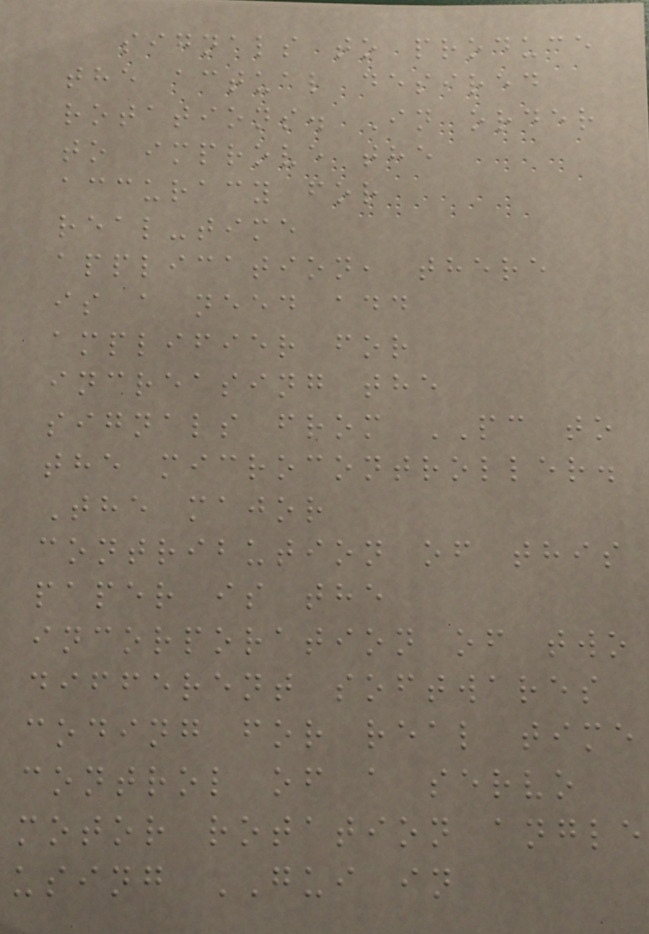signals to produce
the actual desired
rotations. In order
to improve the
accuracy for
real-time
application, there
is a need add
amplifier for
increasing the
signals from PC to
the microcontroller.
The major
contribution of this
paper is the
incorporation of two
different softwares
coding for real time
control of a servo
motor rotation angle
using GUI in
